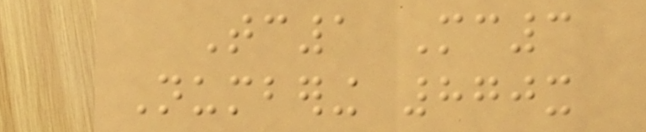Tc1 Mc3
Numbering 870x
